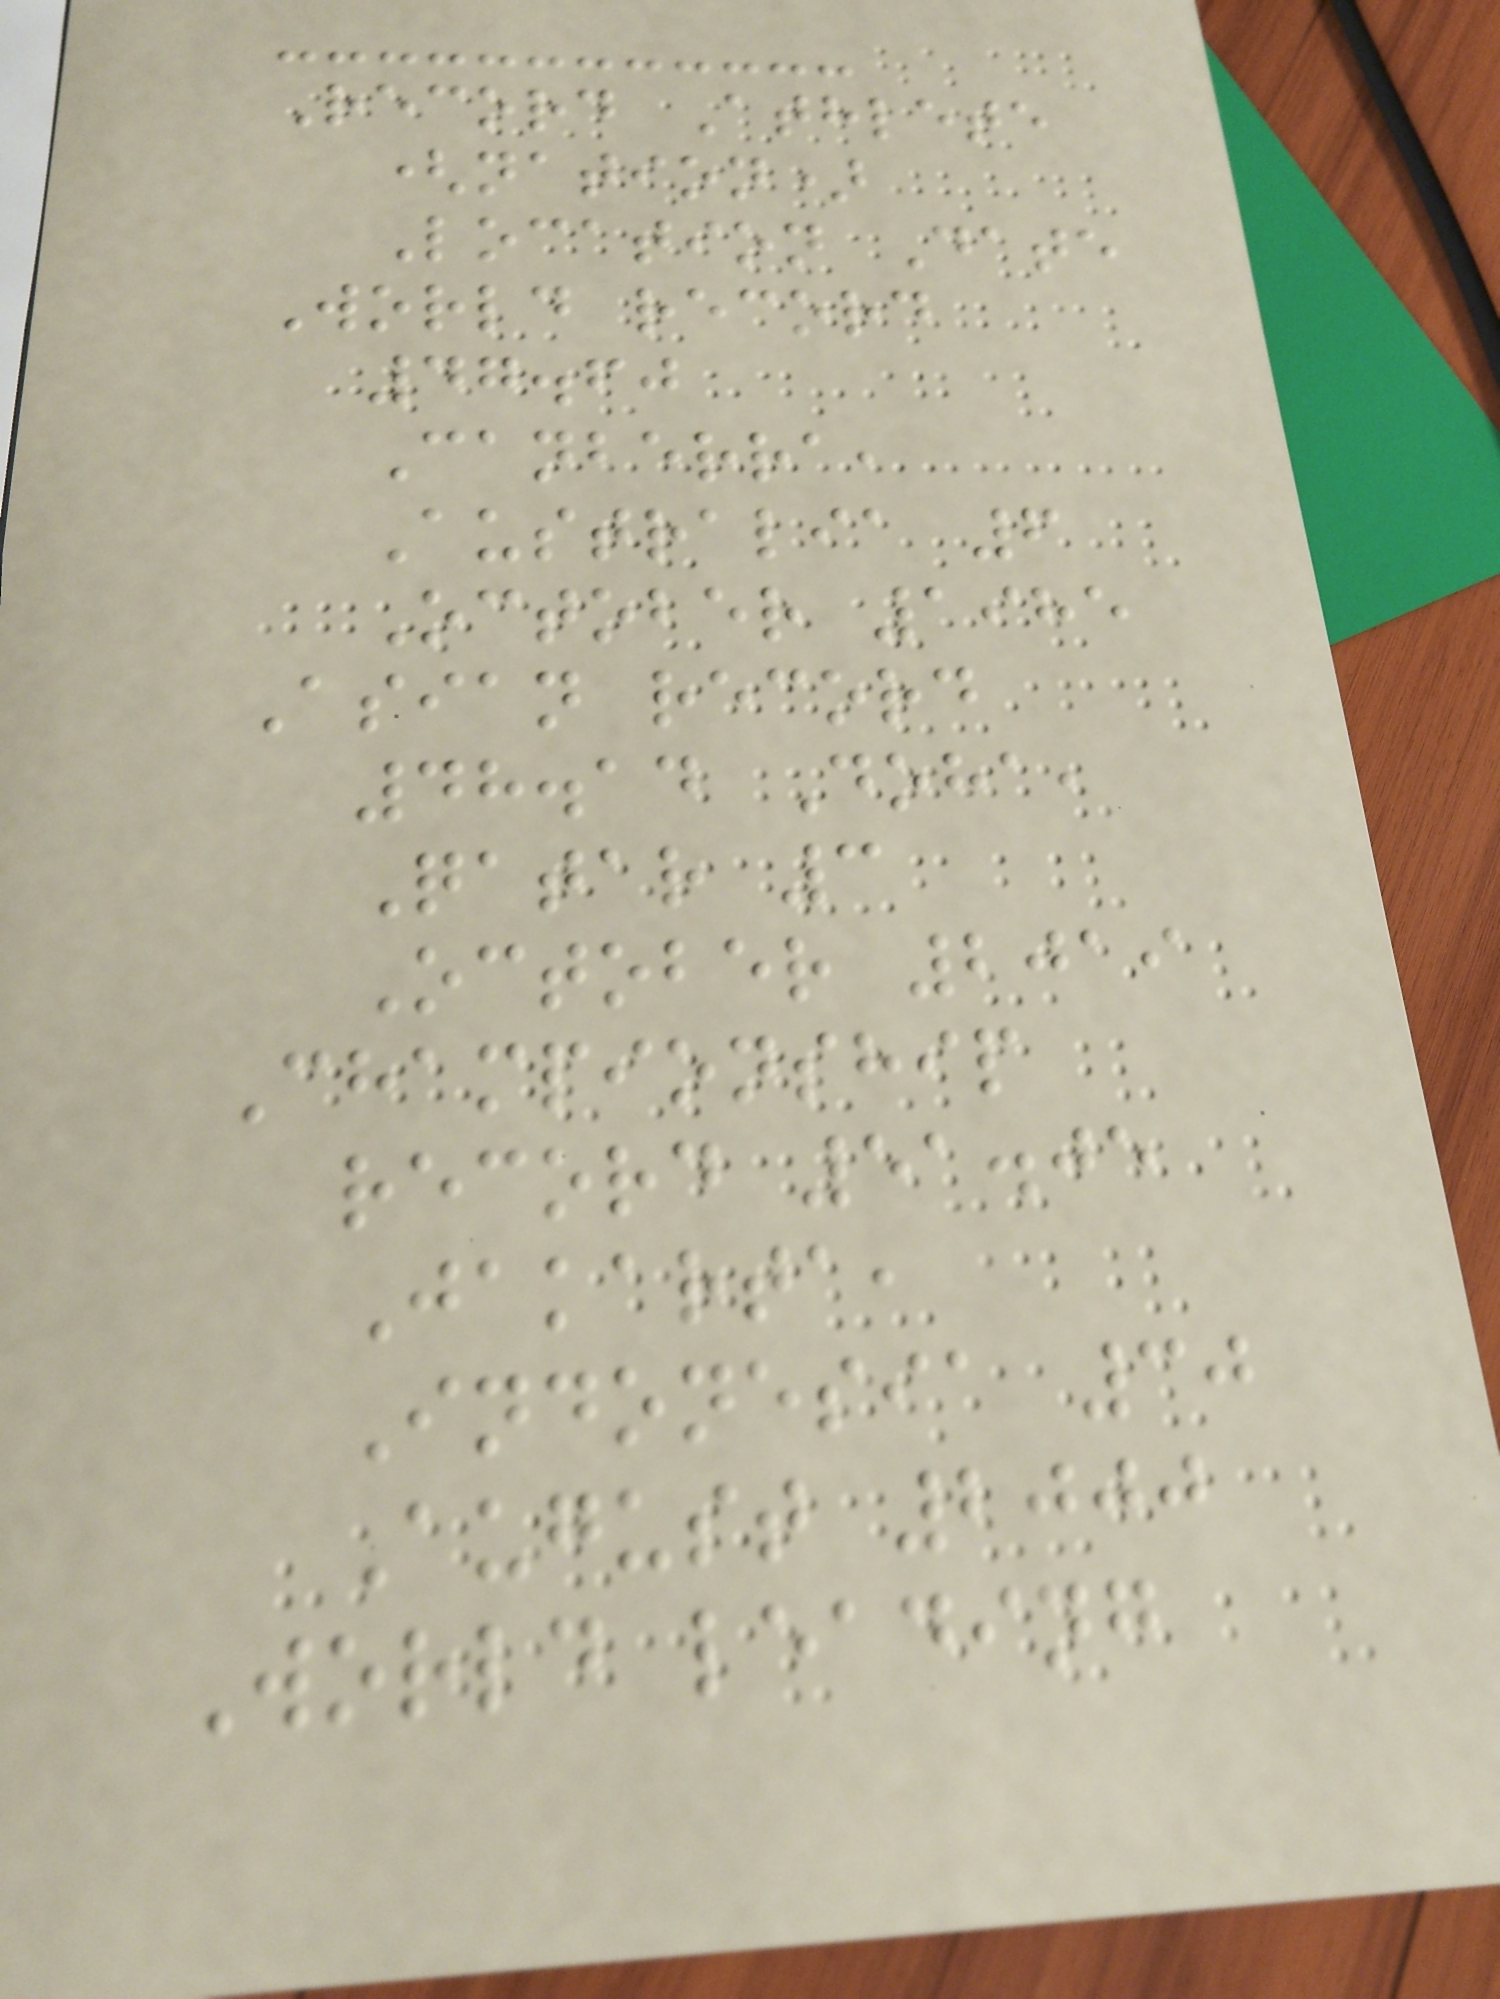Record Athlete
(nation)
Location Date
World record
47.60
Canberra,
Australia 6
October 1985
Asian record
48.14 Doha,
Qatar 3
October 2019
Championship
record 51.05
Jakarta,
Indonesia 30
August 2000
World leading
